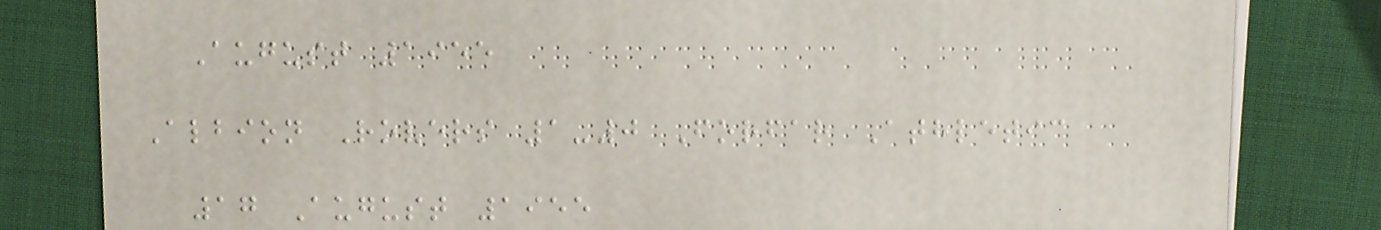August 1955
Albion Rovers 1-0 Forfar Athletic
17 August 1955
